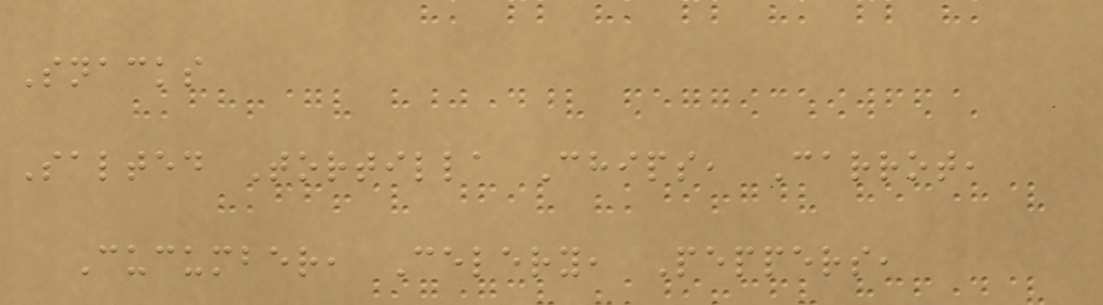Snacks
Salted Tortilla Chips, Carrot,
Cucumber, Celery, Peppers,
